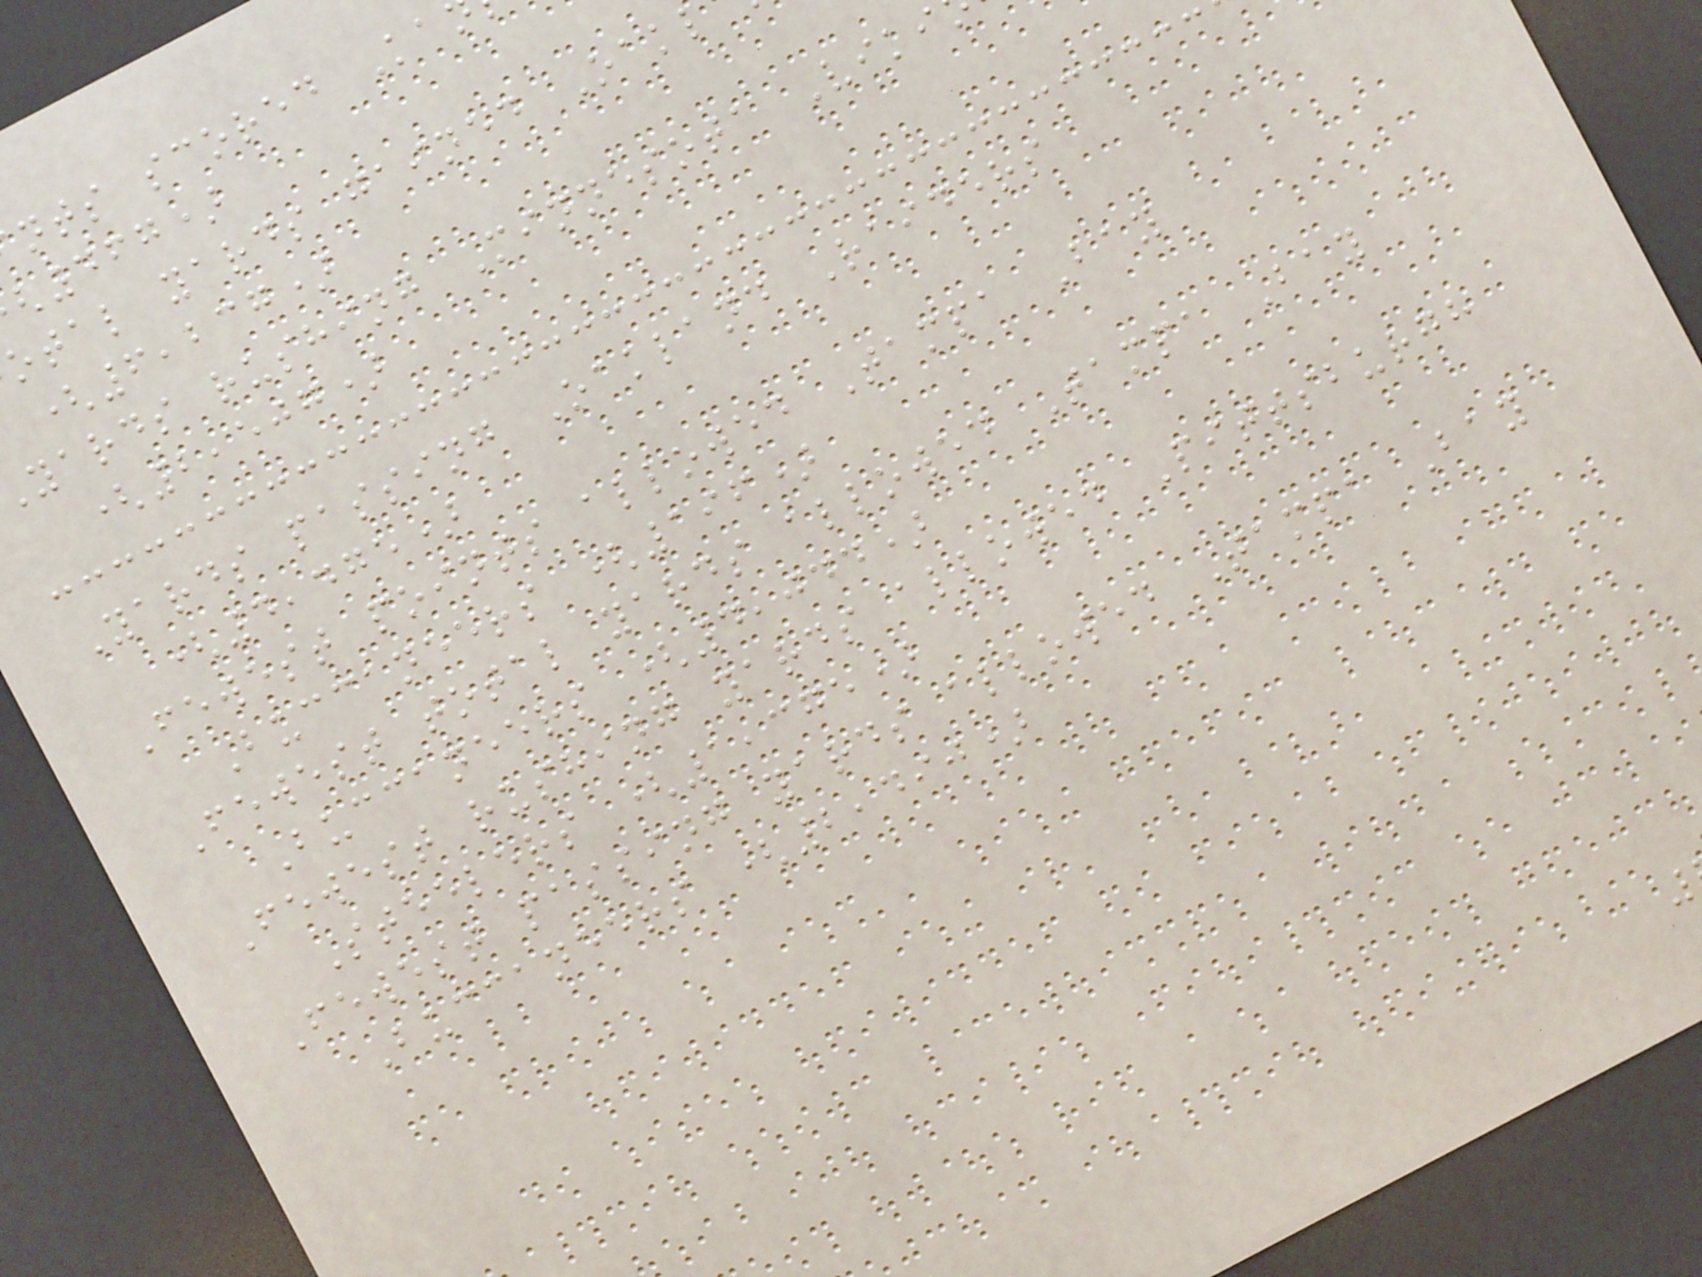nts scored Ka
467)
otal yards gained Oakl
(6,237)
yards rushing Minnesota Viki
(2,507)
Yards passing Oakland Raiders
(4,475)
Fewest points allowed Tampa Bay
Buccaneers (196)
Fewest total yards allowed Tampa Bay
Buccaneers (4,044)
Fewest rushing yards allowed Pittsburgh
Steelers (1,375)
Fewest passing yards allowed Tampa Bay
Buccaneers (2,490)
